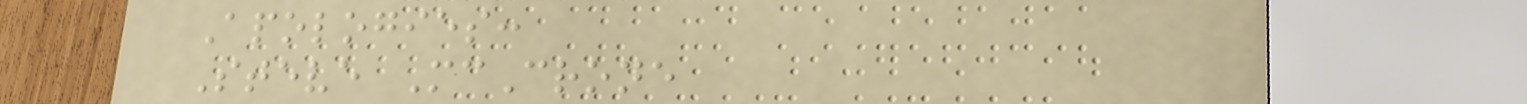Apologies:
Steve McCrone
